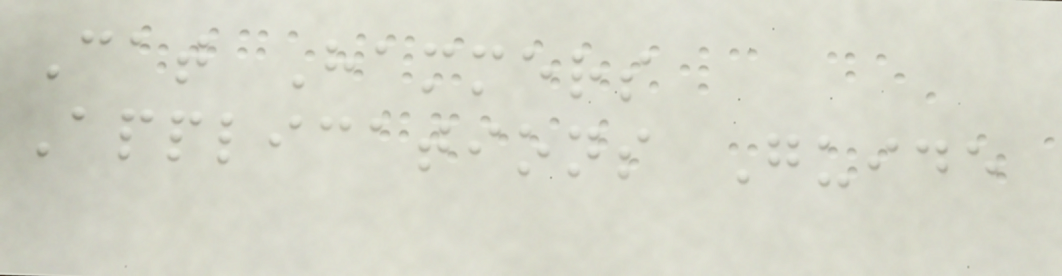Cat Hammers
Applications Guide
